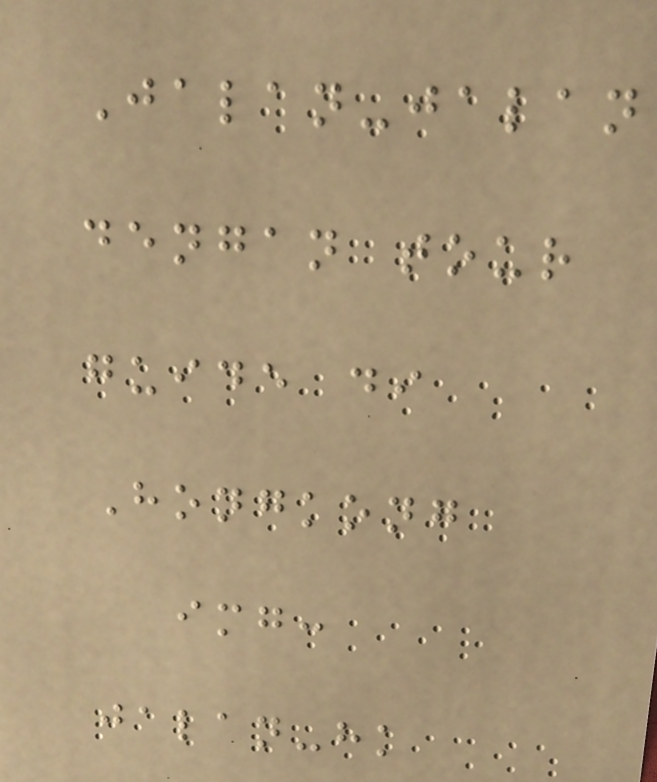Jalan-jalan
dengan tour
guide di
Hongkong
img:
jalan-hk
